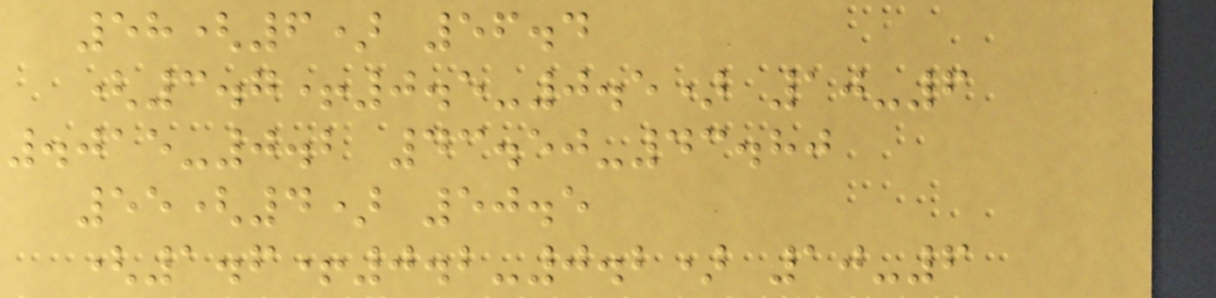58(6) 56.4
(3.7+0.5-0.5) 10-6
.015-0.2 43.50-43.80
55(4) 50.5
(1.6+0.2-0.2) 10-6
